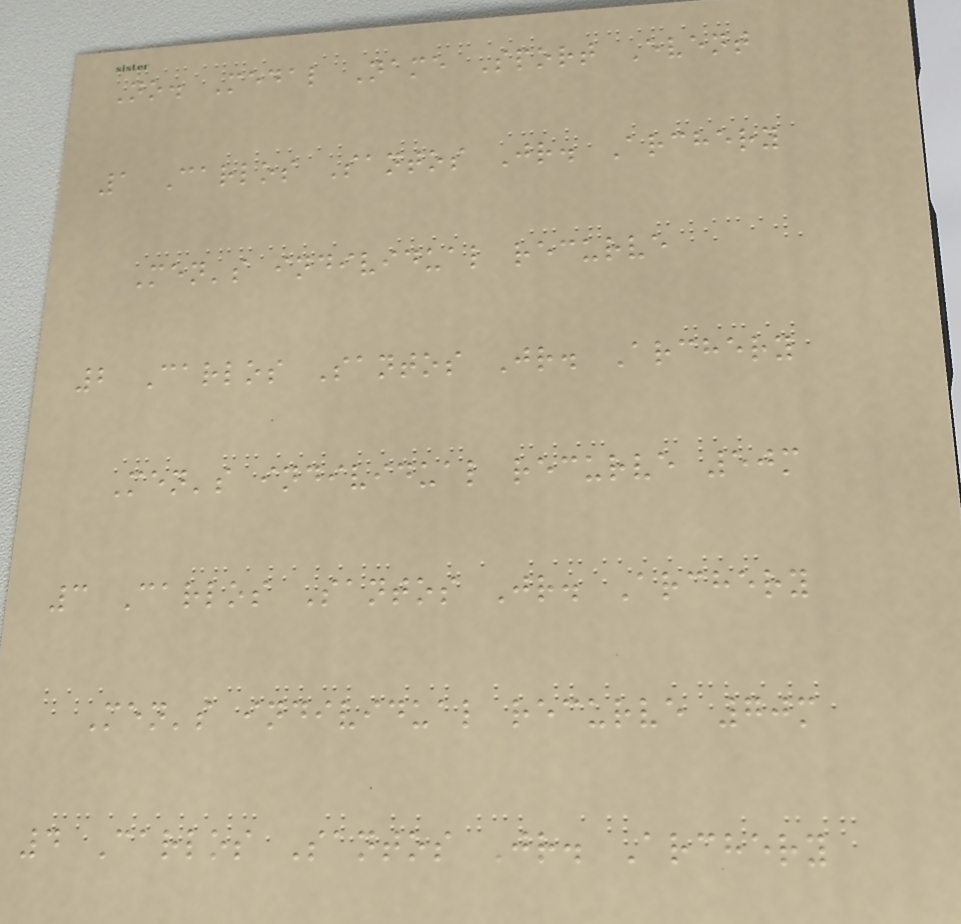No. Medal Name Sport Event
1 Carlos Santos Jr. Archery
Men's individual recurve
2 Carlos Santos Jr. Archery
Men's individual recurve 50m
3 Carlos Santos Jr. Archery
Men's individual recurve 70m
4 Carlos Santos Jr. Archery
